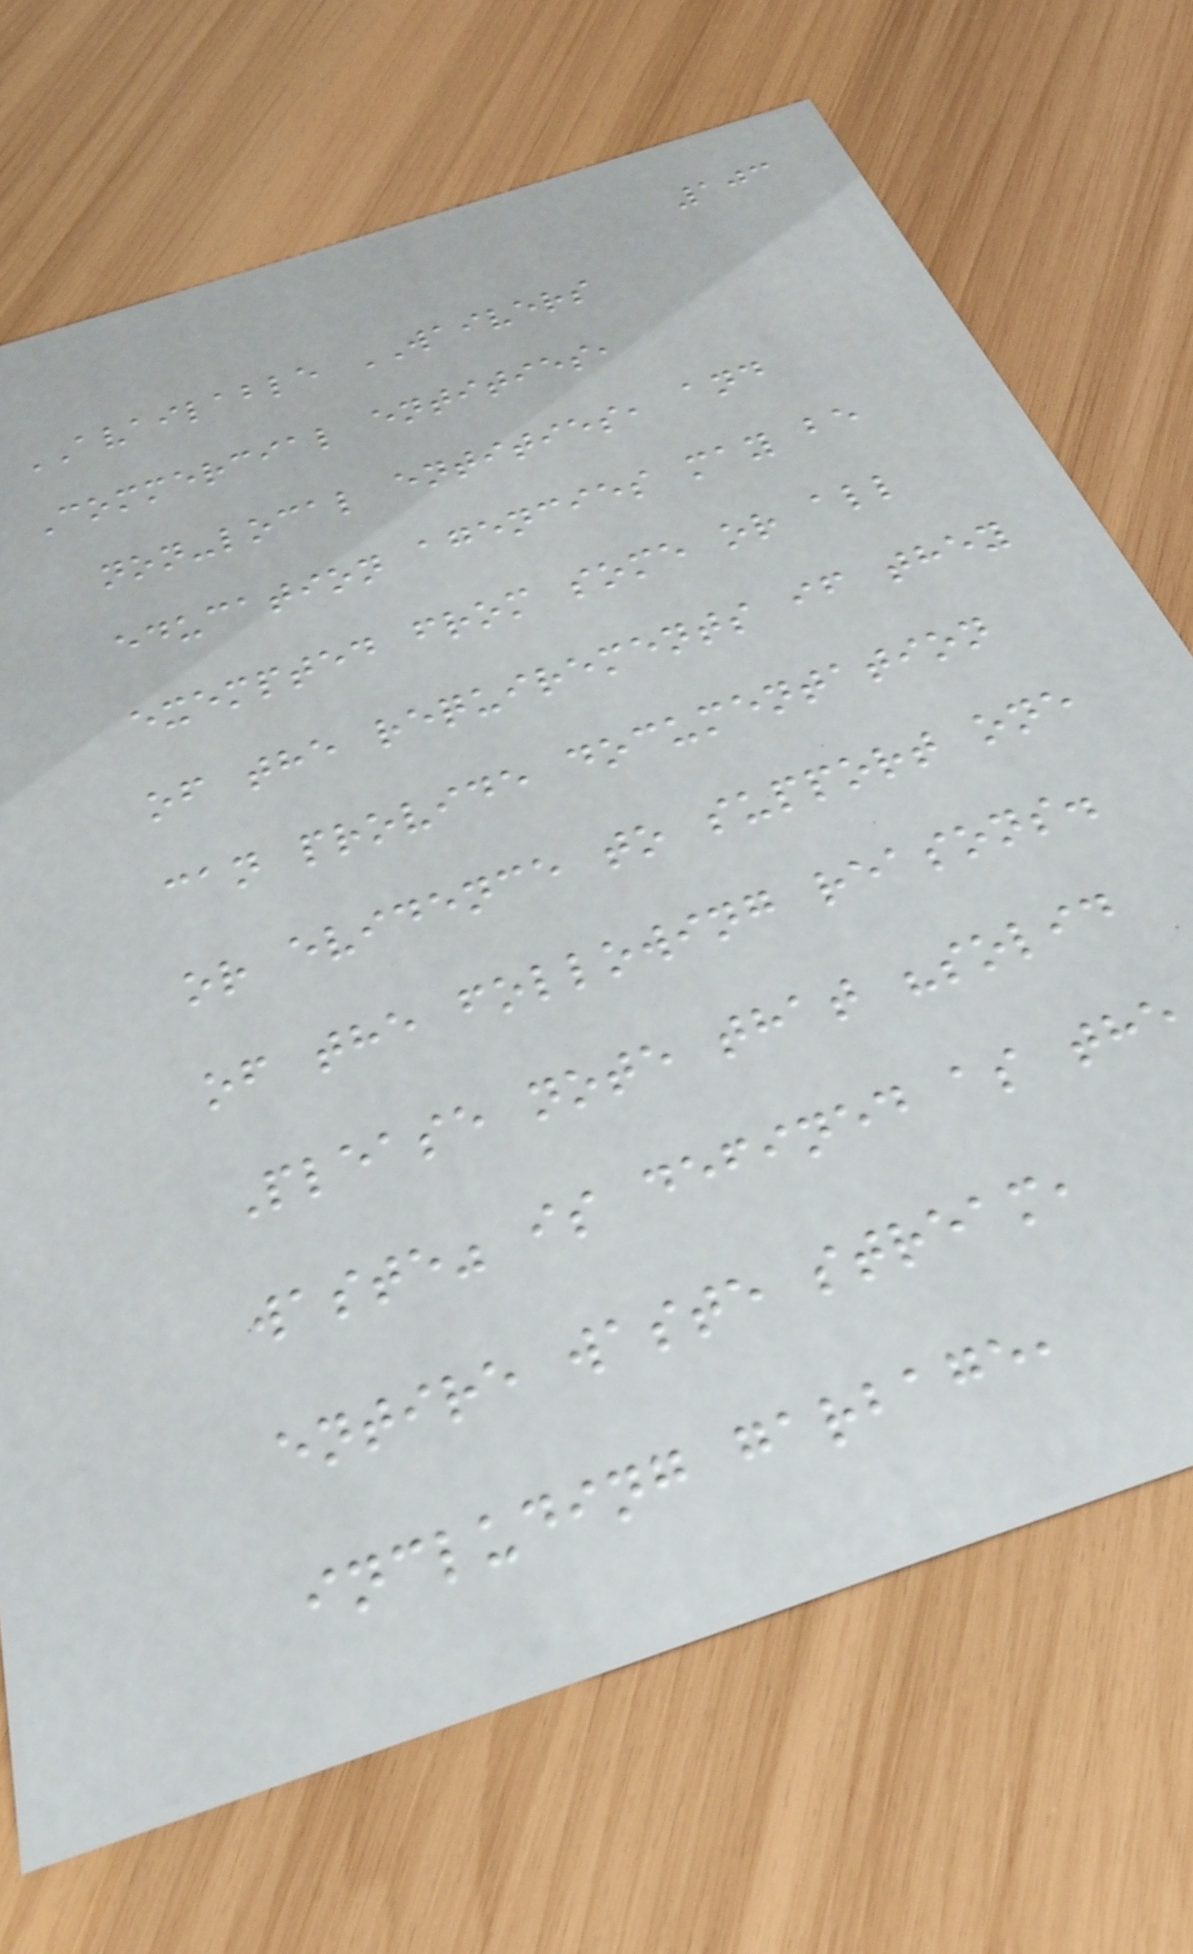103
AVAILABLE WAIVERS
Commercial entities,
non-local entities, and
education agencies may be
exempted from some or all
of the requirements if they
can provide documentation
or evidence to support one
of the following reasons.
Please note that "solid
waste" is defined as the
entire waste stream,
including garbage,
